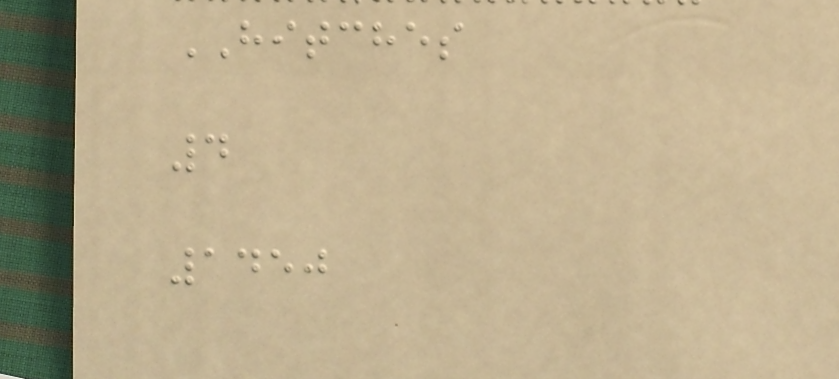HITCHES
4
1450
